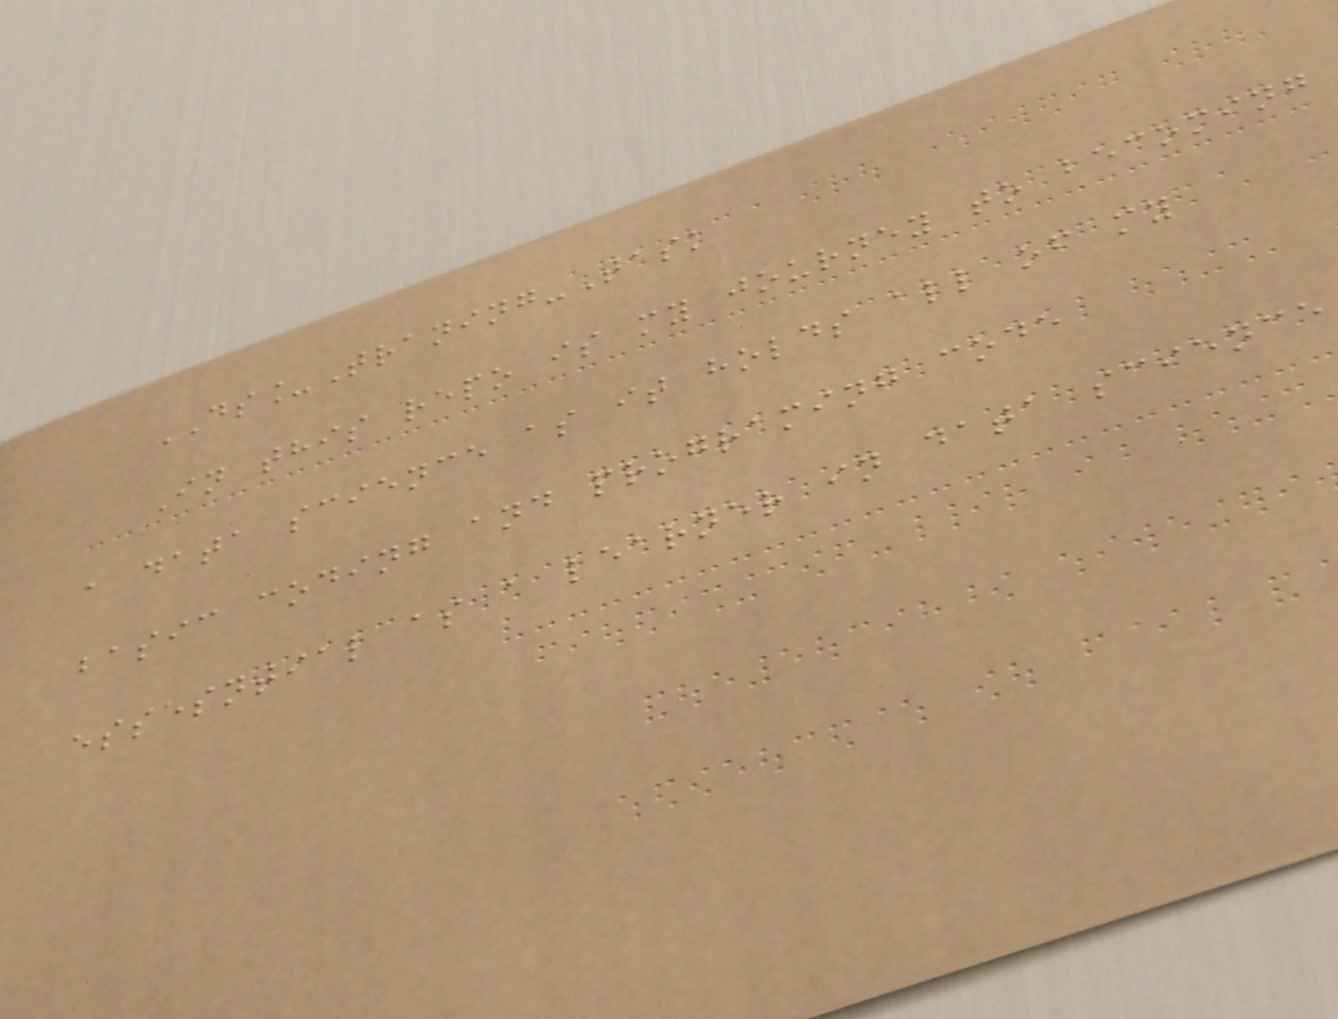DS_Traning-Task
In this repo is my journey to becoming
a data science as it holds all of my
basic coding and programing code
essesntial as a learner in data science
